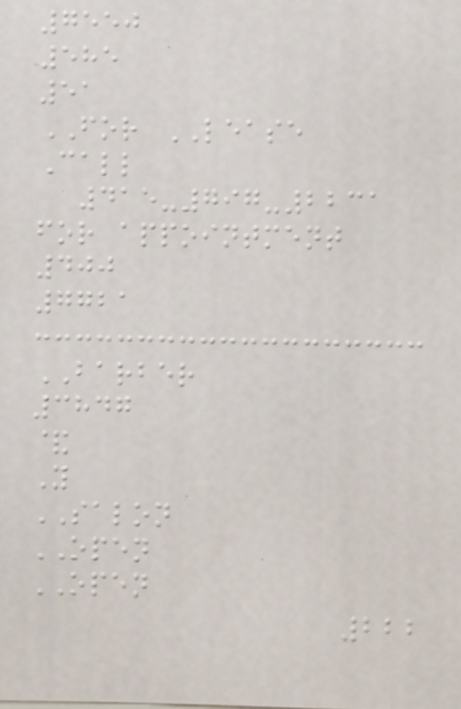7550
585
51
FOR LEASE
Call
415-797-2231
for appointment
400
7721
BARBER
3847
&
Y
SALON
OPEN
OPEN
222
